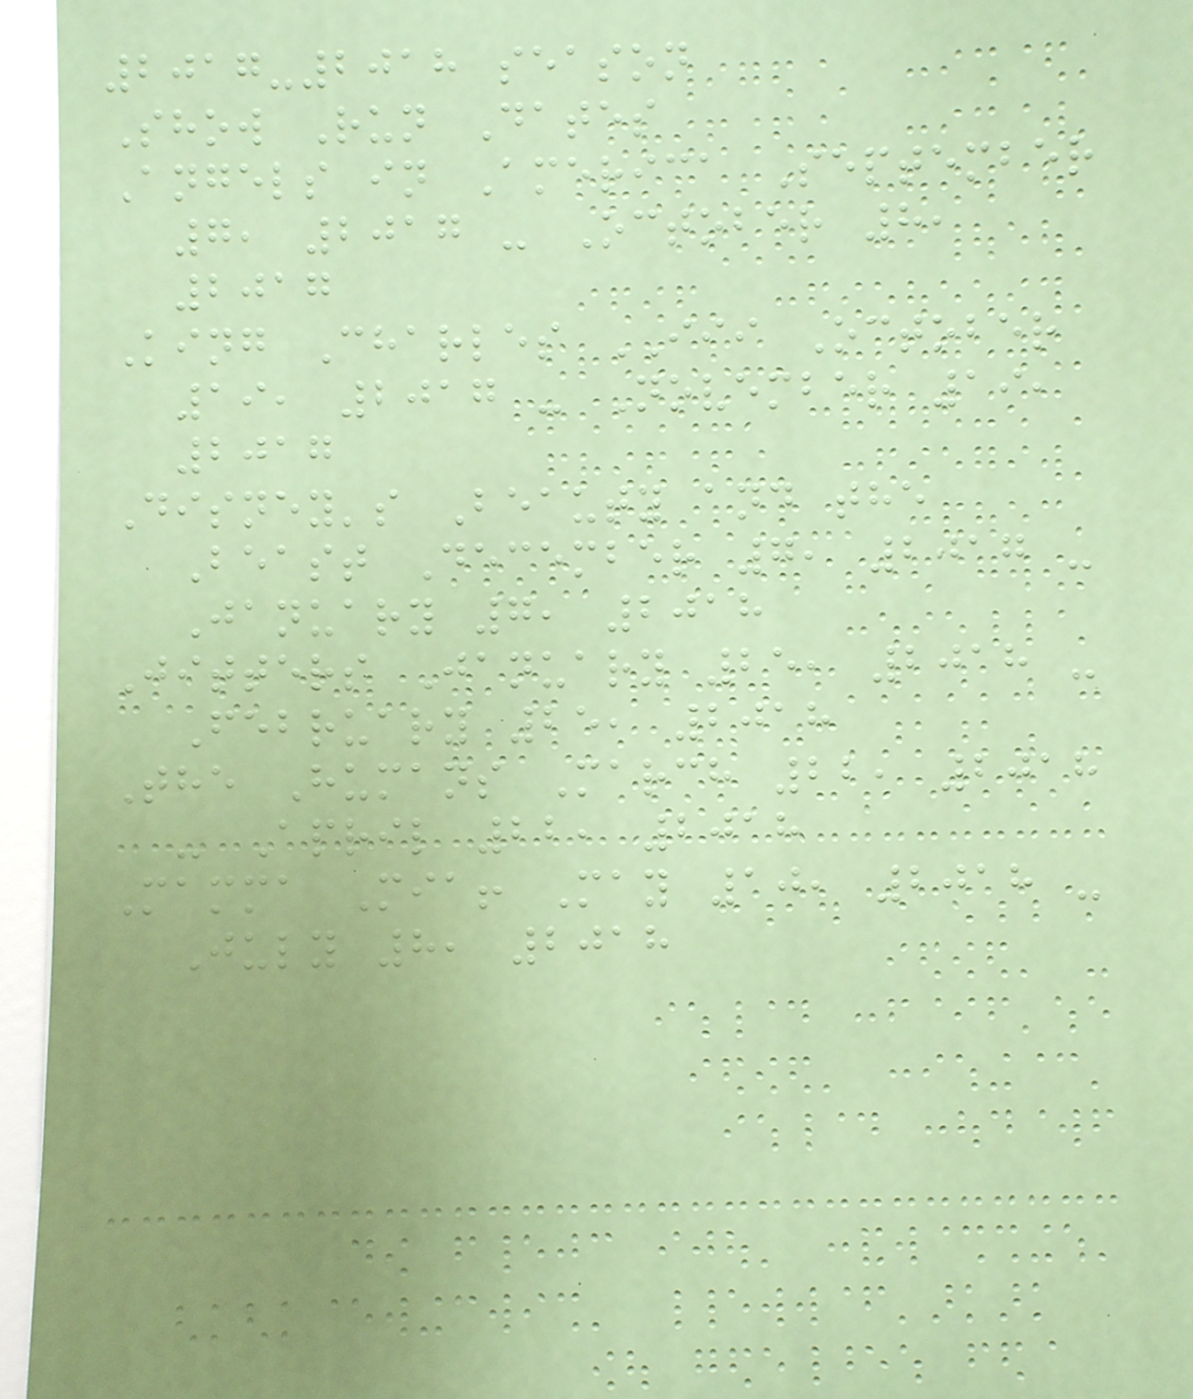2017-2018 season
Show Run Dates
Angels in America September
7, 2017 - October 8,
2017
King Charles III October
19, 2017 - November 19,
2017
Disney's Beauty and the
Beast December 7, 2017 -
January 7, 2018
Jitters January 25, 2018 -
February 25, 2018
The Humans March 22, 2018
- April 22, 2018
Mamma Mia! May 10, 2018 -
July 8, 2018
